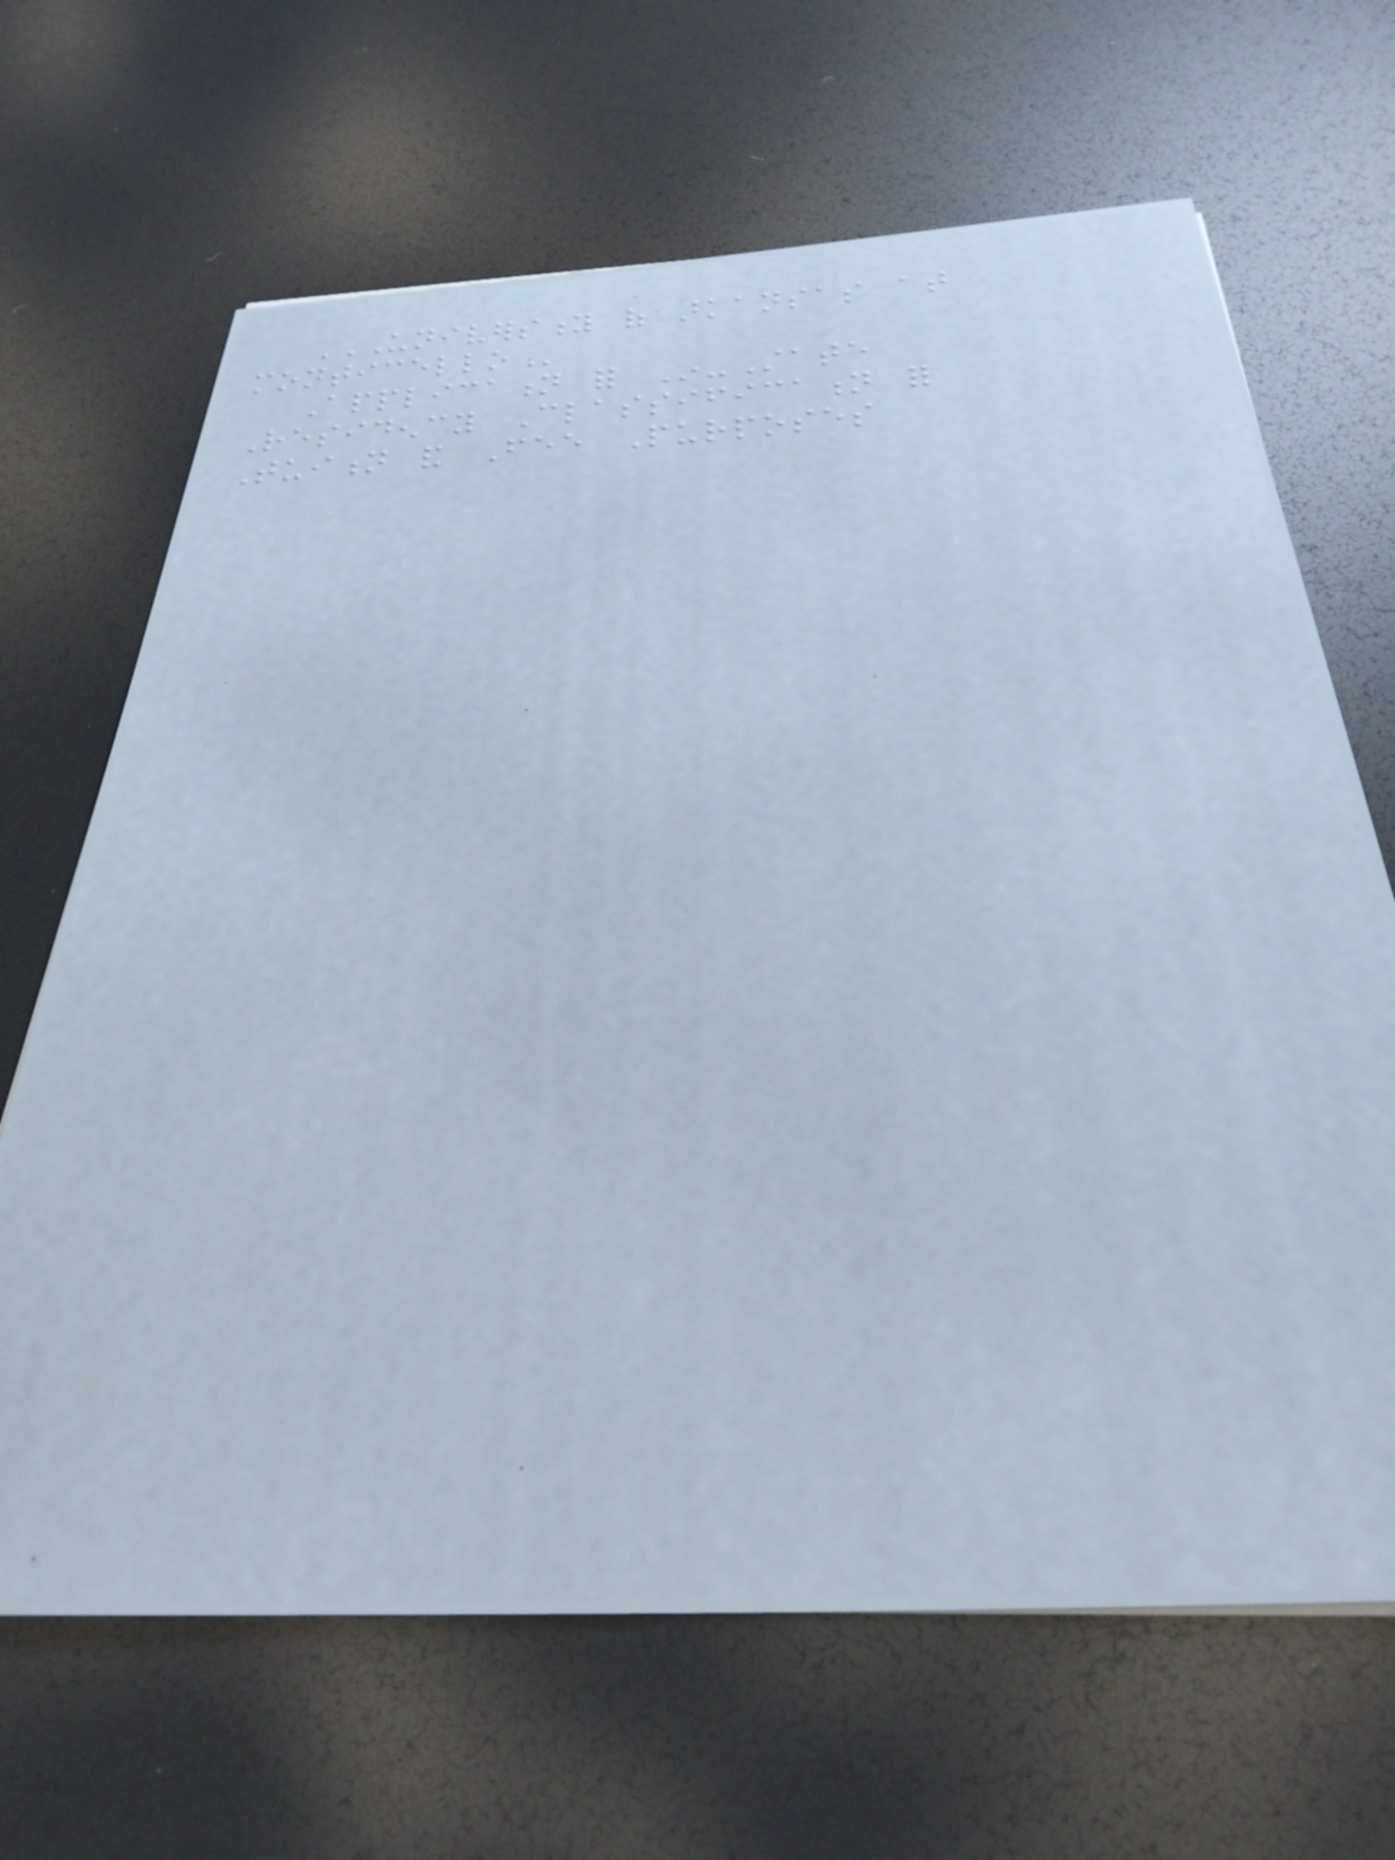UNIVERSITY OF ARKANSAS AT
MONTICELLO
Application for In-State
Residency Classification for
Tuition and Fee Purposes
